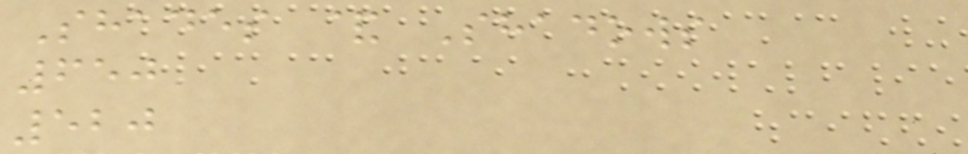Shades & Shadows
650
520
